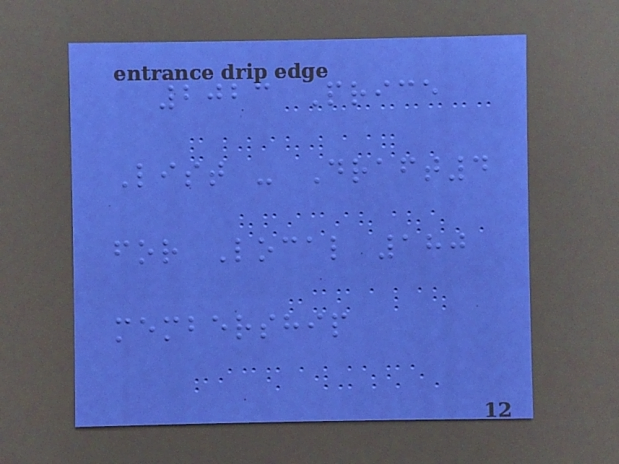2023 Price
List - Draft4
for Local 180
membership
